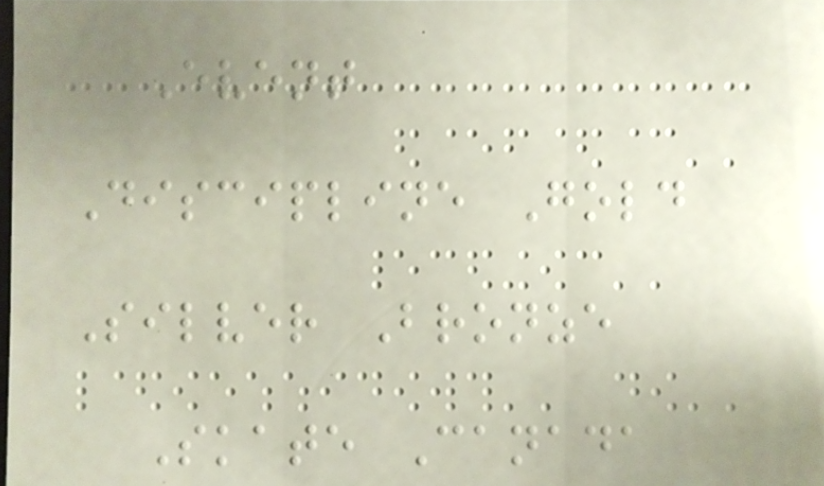Event
Discipline Gold
Silver Bronze
Skate Canada
